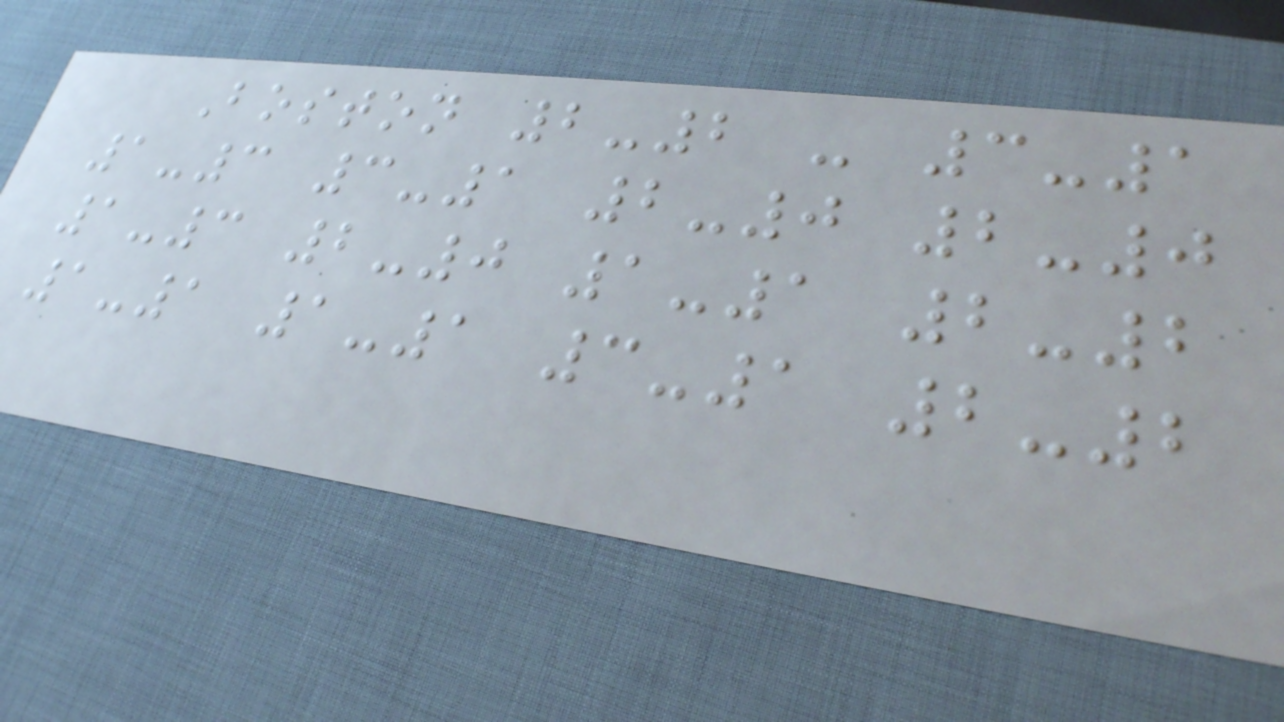Boston 2-2 - 3-1
1-3 3-1 2-0 2-0
1-3 2-0 1-1 2-2
1-1 1-1 3-1 2-2
